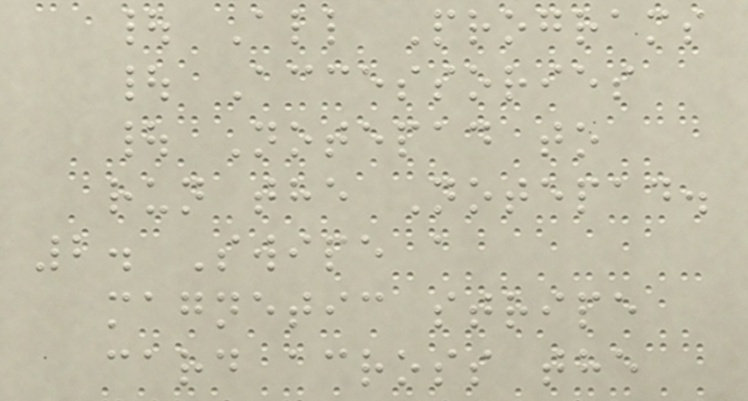| All Programs
| Accessories
| Notepad to
run the Notepad.
2. Swipe a
magnetic stripe
card across the
